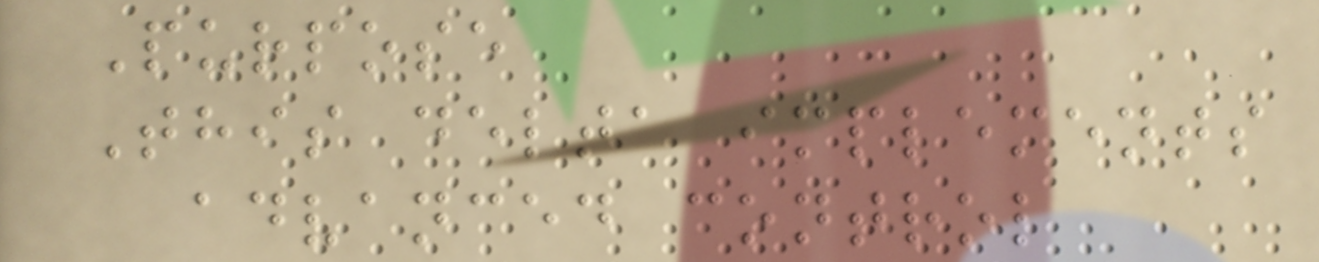Purpose
This delta implements
advanced control
